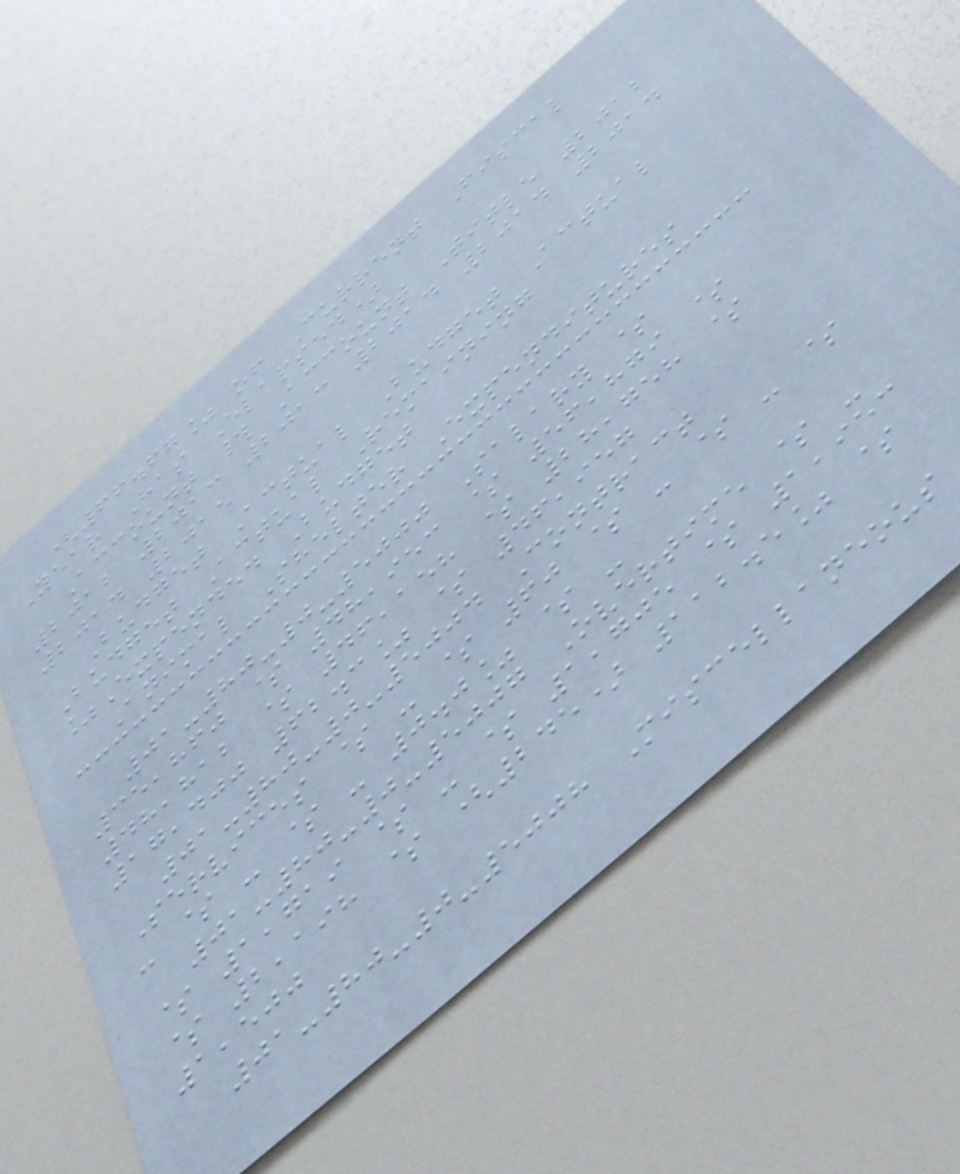(66.67% of Current Fiscal
Year Has Elapsed)
Account # Account Title 2012
2012 2013 2013 2014 2014 2014
2014 2015
Budget Actual Budget Actual
Budget Actual Remaining
%Expended Budget
Animal Shelter Expenditures
01-80-0-5000 Salary $
35,860 $ 48,953 $ 56,879 $
48,812 $ 46,158 $ 28,758 $
17,400 62.3% $ 46,957
01-80-0-5004 Contract
Services $ - $ 60 $ - $ - $
- $ - $ - 0.0% $ -
01-80-0-5007 Overtime $ -
$ 1,719 $ - $ 1,705 $ 1,953
$ 2,198 $ (245) 112.5% $
1,500
01-80-0-5008 Miscellaneous
